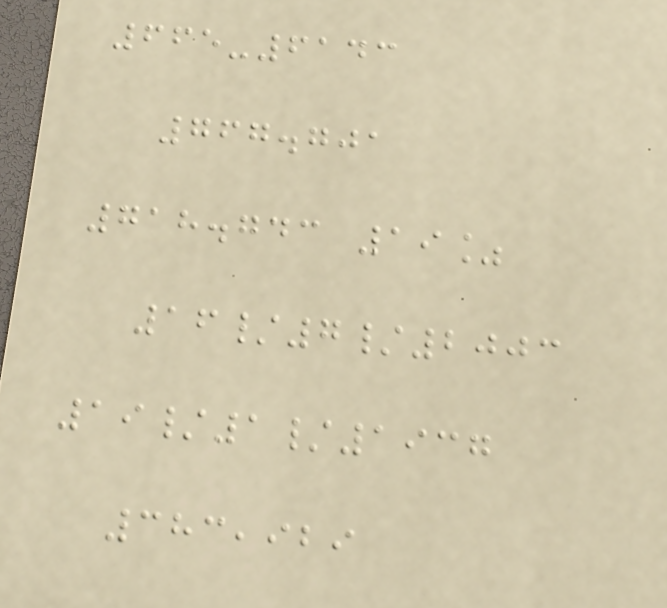665-6143
767.701
718.743 19%
16/7/2003
19/1/1937
383,929
